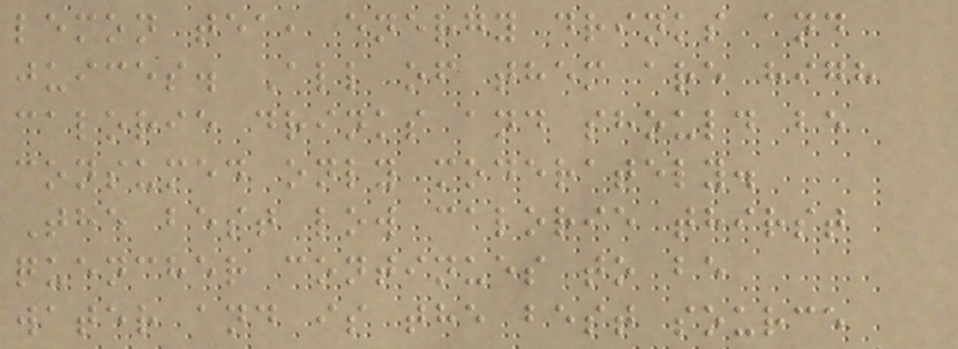lemon tea, energy drinks and
juices. All of them are high
calorie drinks and should be
consumed only moderately.
The best low calorie thirst
quencher continues to be
water and is the best source
